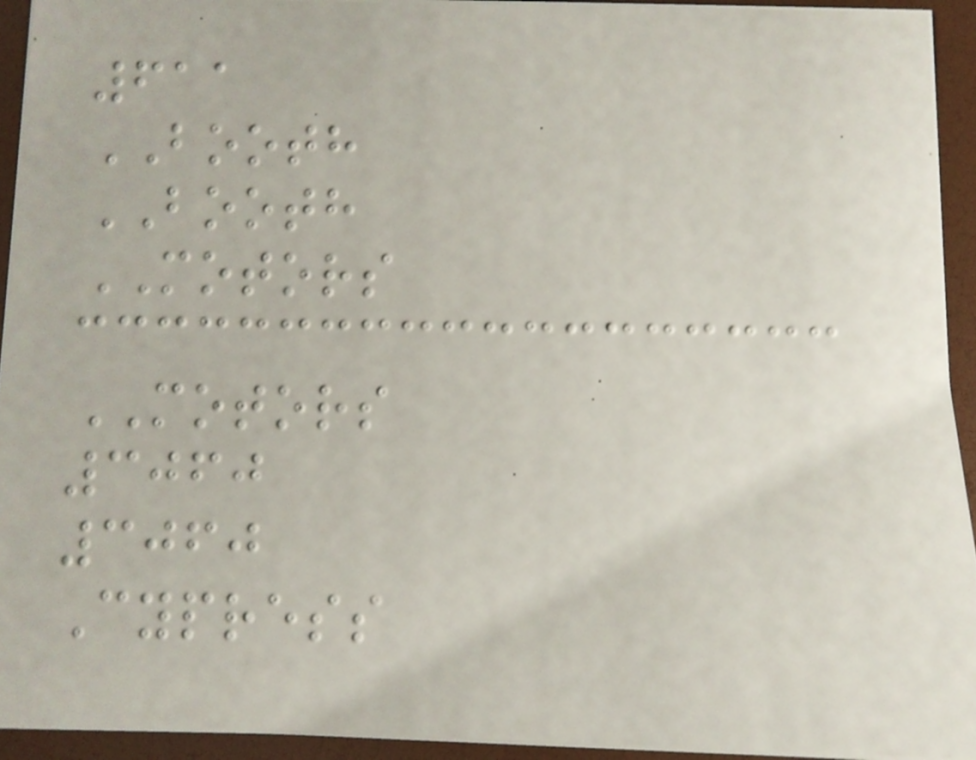611
BOOTH
BOOTH
MOTORS
MOTORS
3060
3060
Cypress
